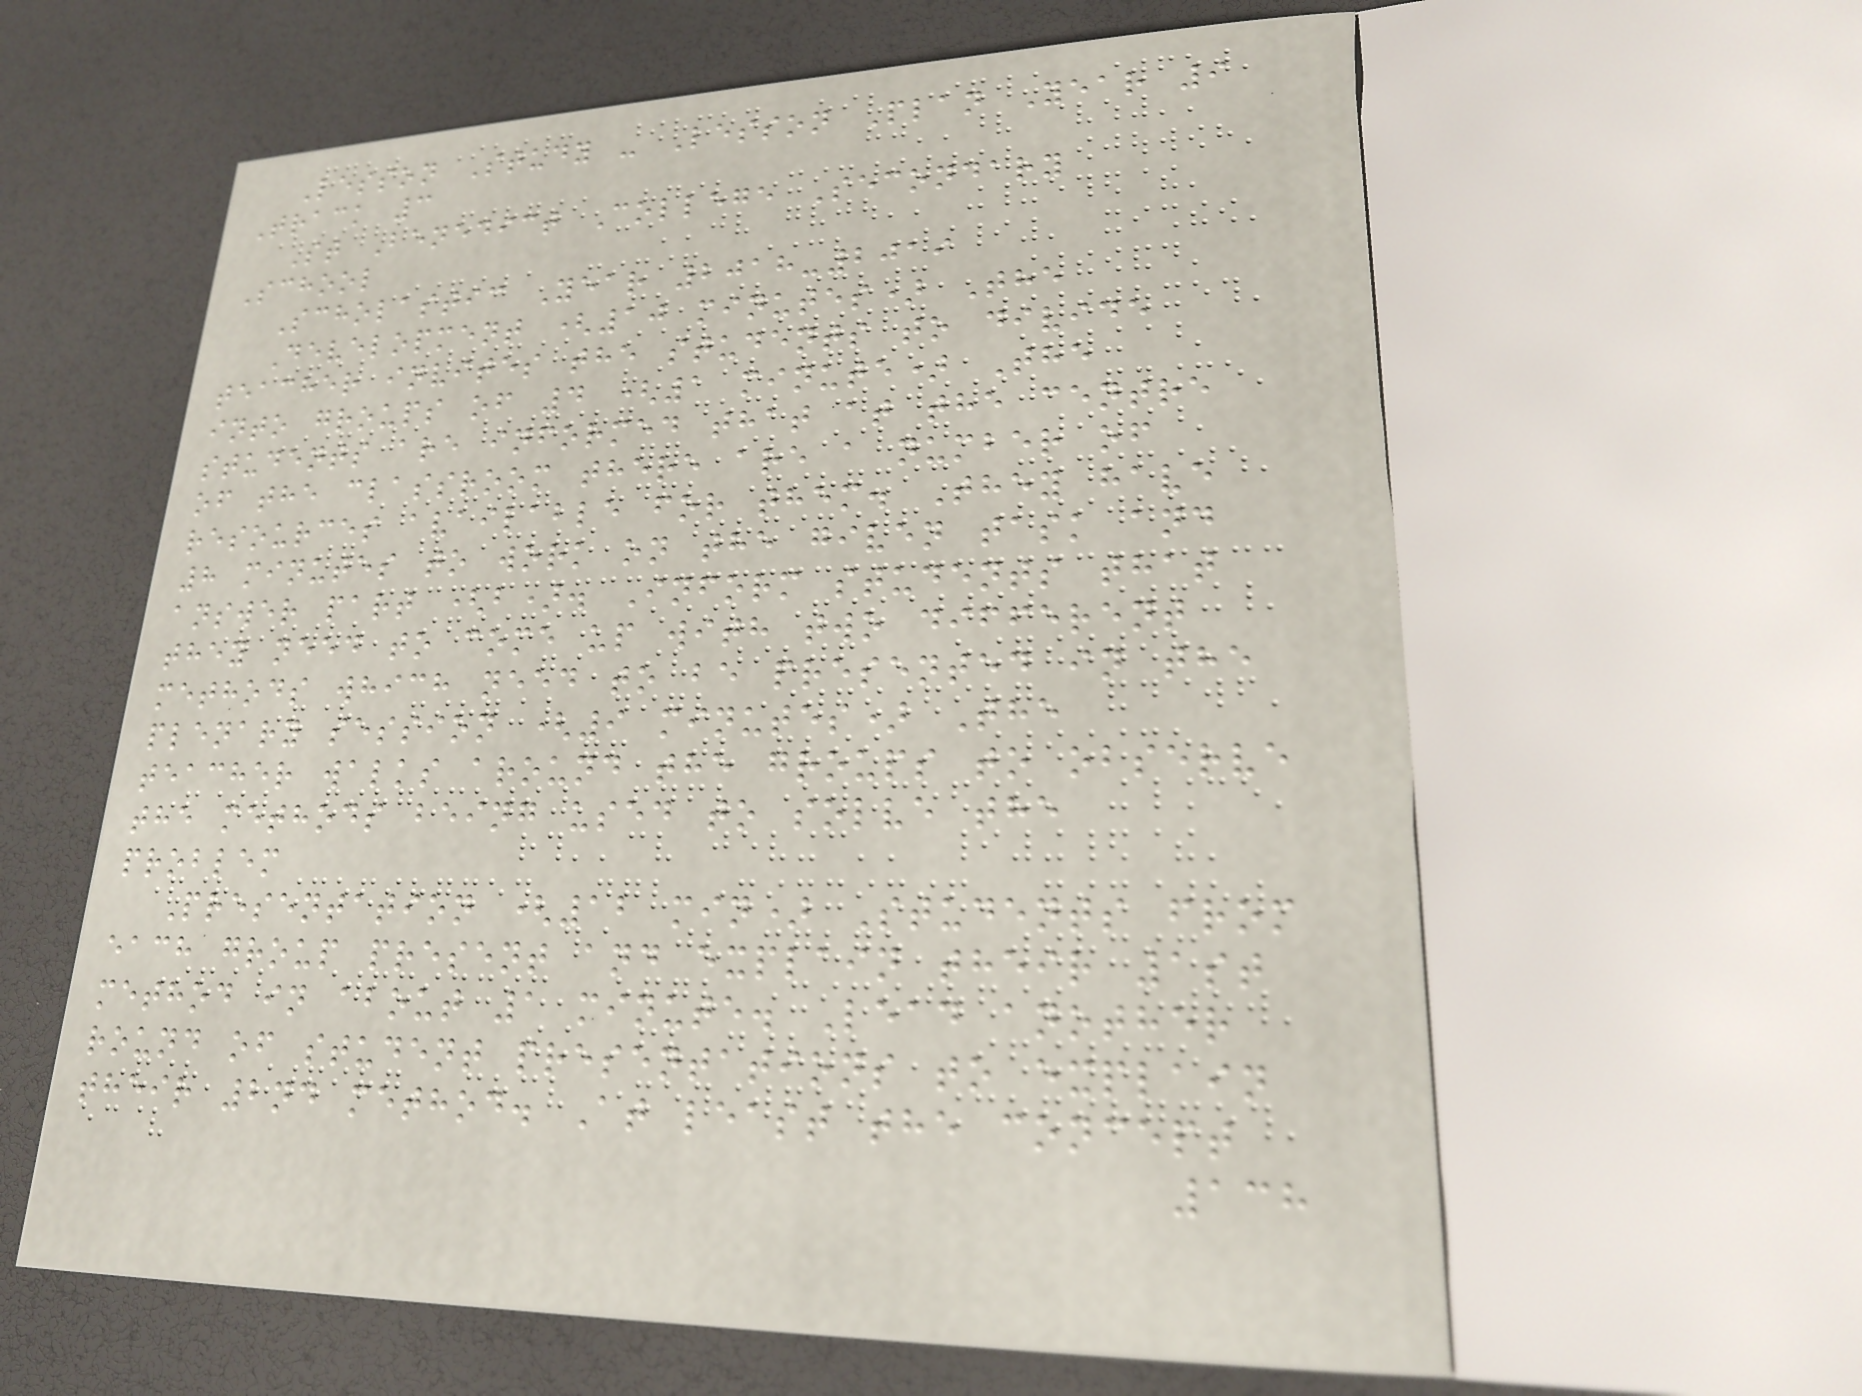Lesson Study - Lesson Plan Year 9
Track 3
St Benedict College Secondary
School
Scholastic Year 2018-2019
Development (10 minutes) The
teacher invites the students to divide
into groups of 4 (1 minute) The
students are informed that at the centre
of the classroom there are a number of
resources available for them. They have
8 minutes to work on the given task and
answer part (b). Inform students that
they need to come up with two different
methods which need to be presented in the
plenary session (9 minutes) The
teacher walks around the groups to observe
the methods being used to solve the
problem
Presentation (12 min) Students from
each group present and explain their 1st
method in about 1 minute. Lead another
round of student presentations to explain
their 2nd method. At least the concept
138
